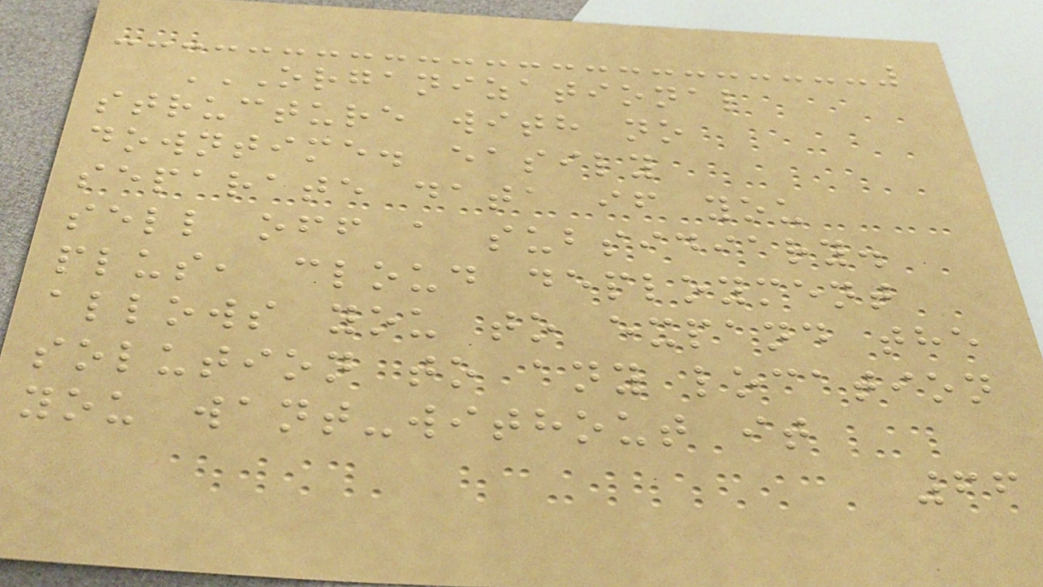ORGANIZATIONAL
STRUCTURE WITH NO
DOWNTIME. EASILY
SEPARATE DATA IF YOU
SELL OFF A SUBSIDIARY.
PLUS, CLOUD DEPLOYMENT
ALLOWS YOU TO EXPAND THE
SOLUTION TO ANY LOCATION
YOU WANT-WITHOUT IT
66
